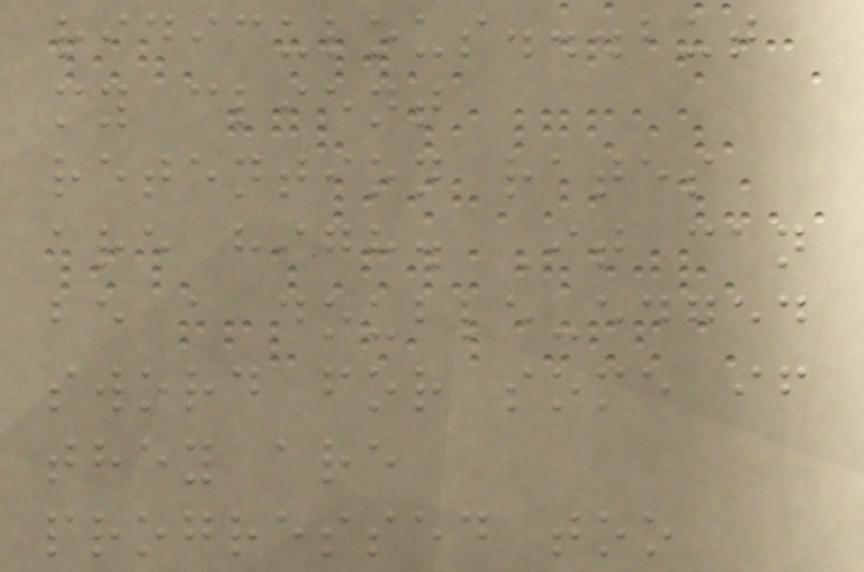ridiculous...but
my client
retention rates
are high. It can
be a double-edged
sword for some if
they are
progressed too
